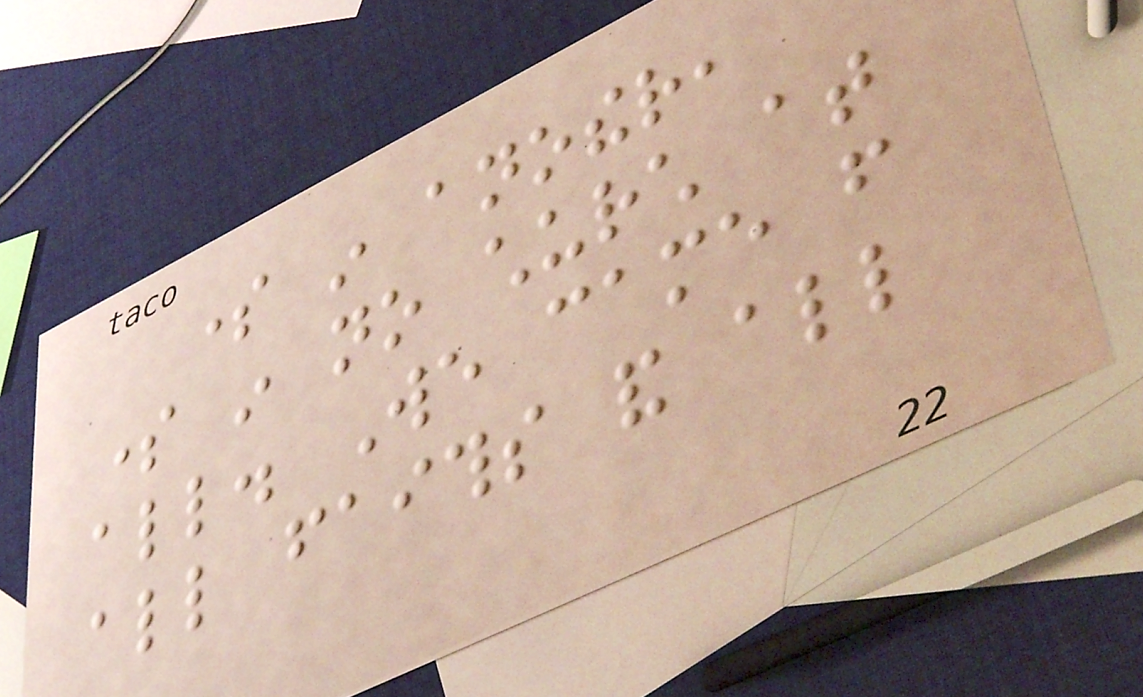some in another,
some in no church at
all. We came from
all faiths and all
